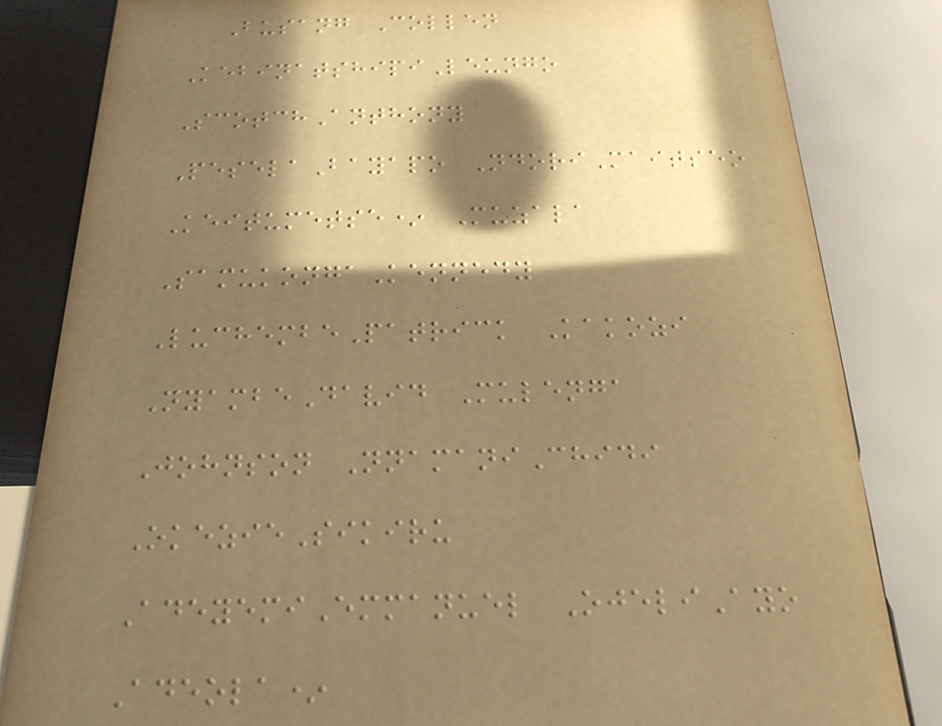Busang Collen
KebinatshipiLeungo
ScotchAnthony
PeselaBayapo NdoriMaitseo
Keitumetse* Muzala
SamukongaKennedy
LuchembePatrick Kakozi
NyambeDavid Mulenga
Johnson NnamaniChidi
OkezieSikiru
AdeyemiEmmanuel OjeliAyo
Adeola*
